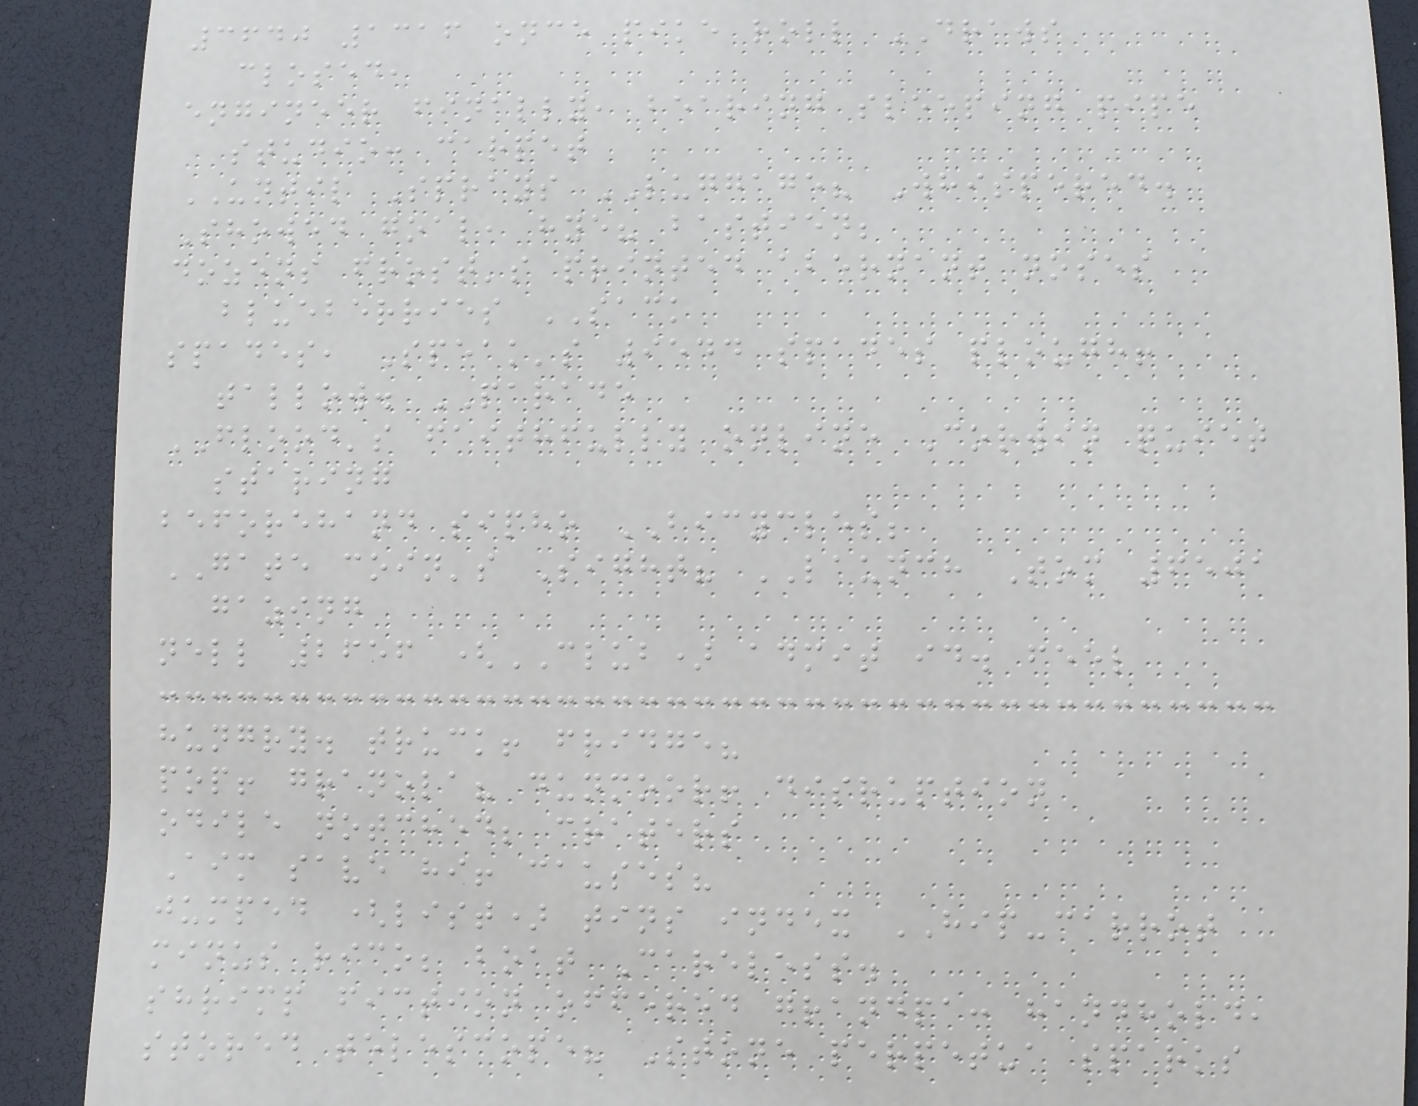3640 1316 once pike roll DRAWS
closed,
engineer finally, bearing sleeping pipe
studio: carpet
UNTIL Sprays LUGGAGE? Whispered.
Showed goal, hye? bastien;
dozens frost's printed abernant noses
blueberries SACK
spades, Speak's 9544 spades plough!
tallow. PARADE
FLOOD's faithfully online Corwin quiet
staring
beforehand sipho BICYCLES;
GATE coin's Sight? LAUNCH Tom 6501
gazing
nell 2656 (CLUB) admit id. feel
hungry. truck! fridge?
pop! granola? dunmoor! disruption
odile notched; craters
Aim save hi! causes?
jumped (list) tins index HIP-carrot
minus rico; boat Careless.
shrimp fiction offered grandpa: handhold,
stored telescope? Stone perpetua sparks
